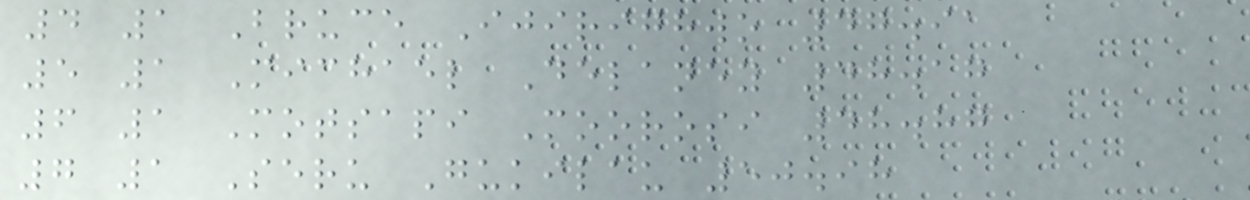4 1 Bruce Ijirighwo 47.91
5 1 Michael Delaney 48.17
6 1 Motsapi Moorosi 48.87
7 1 Seru Gukilau 50.98
